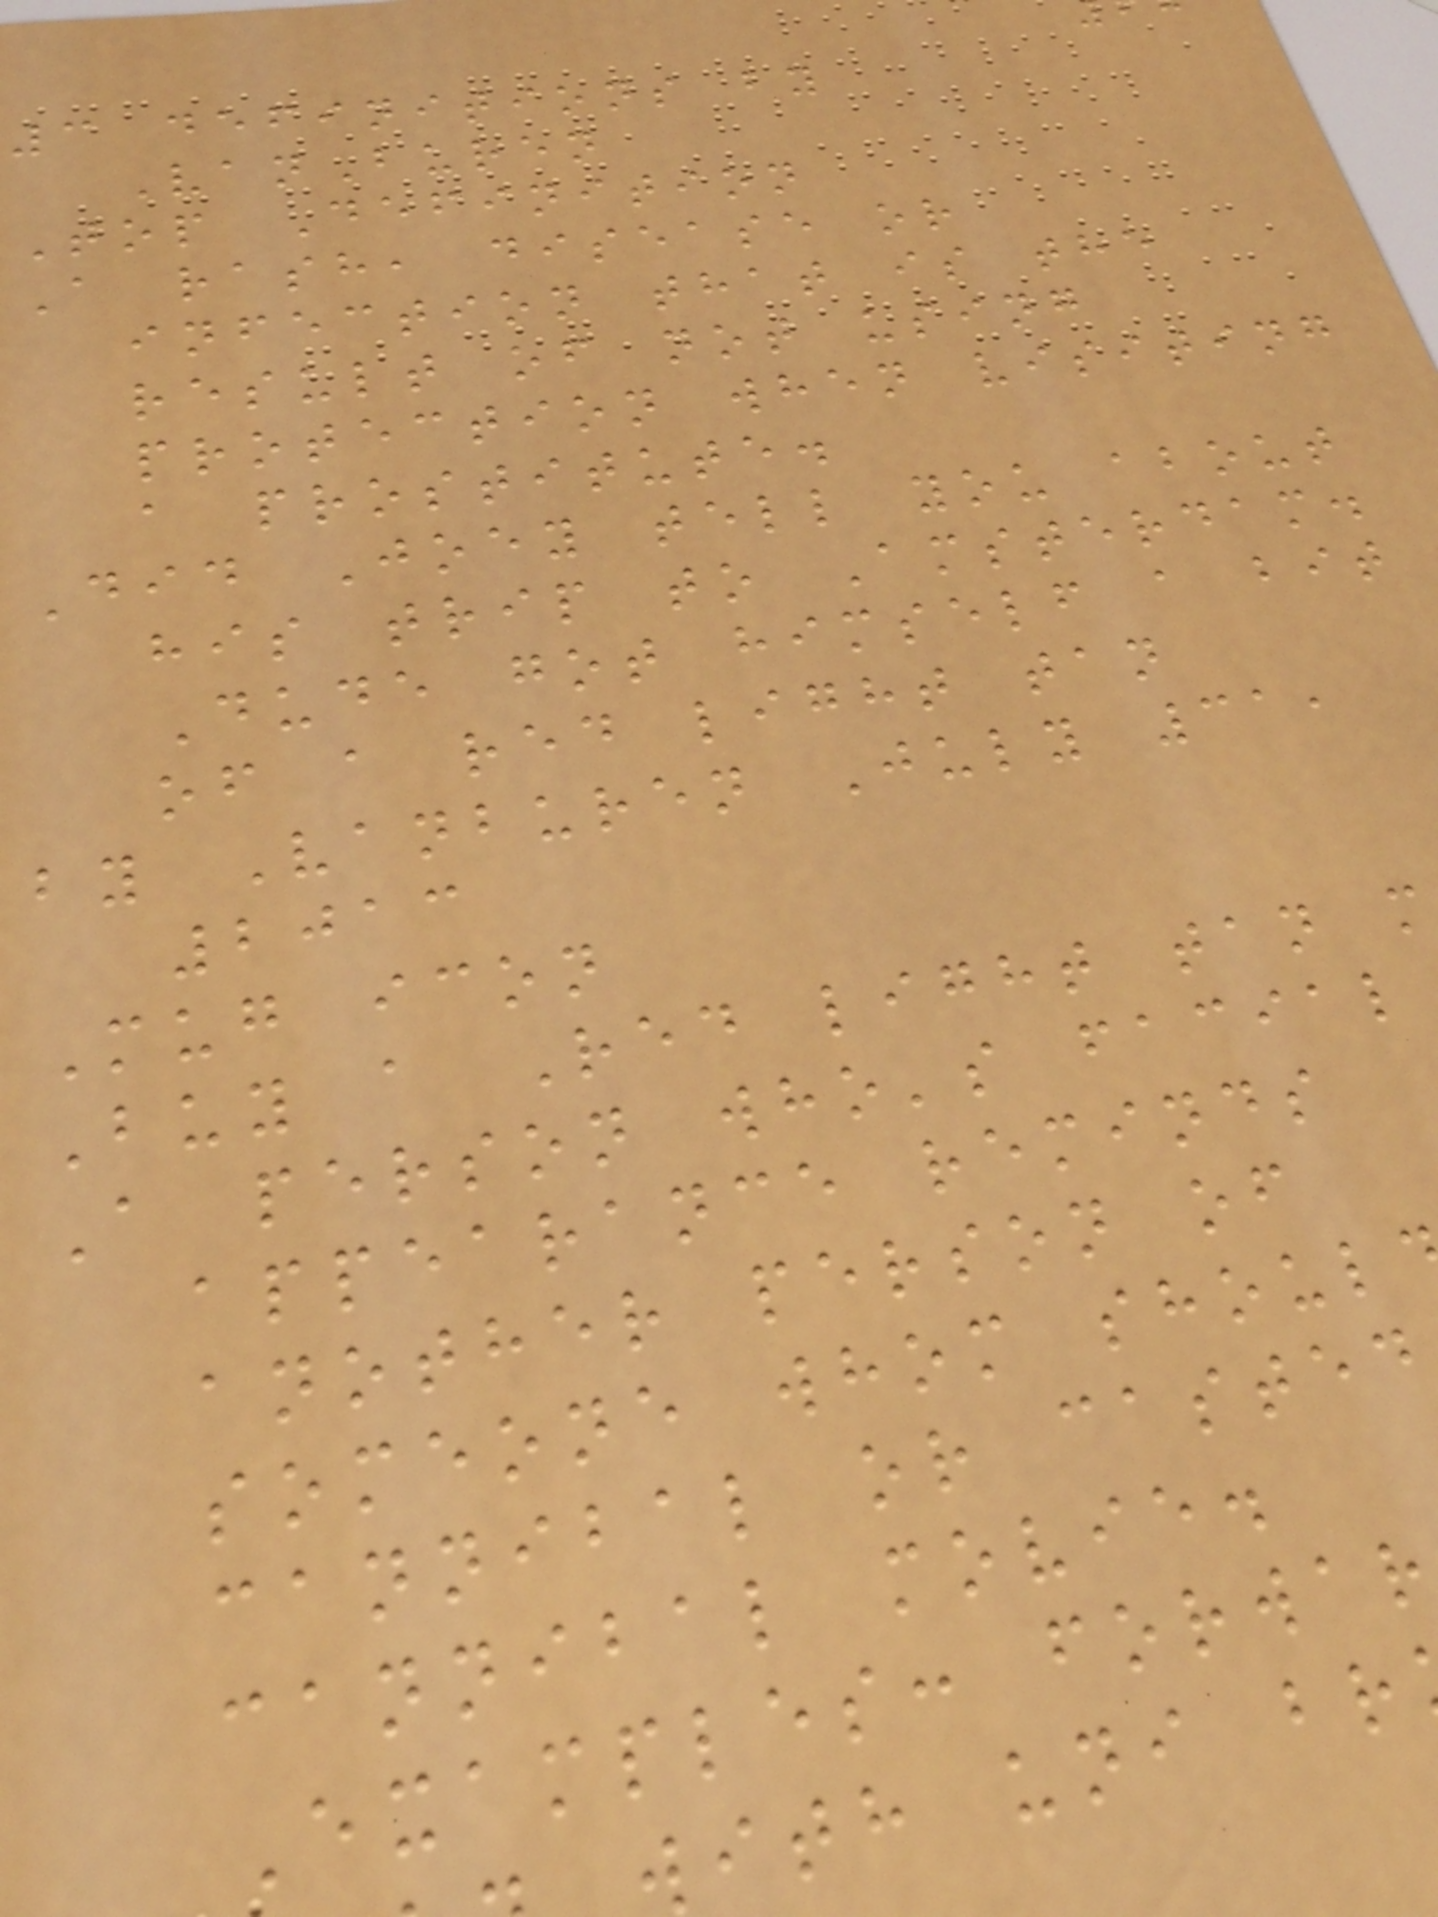3 definitions by
VanBuren
Top Definition
A rash, disease or
infection that is the
result of not using
protection when visiting
a prostitute.
Did Joey tell you about
his trip to Amsterdam.
Dude got himself a bit
of a red light tan
by Vanburen July 31,
2013
Mug icon
Buy a Red light tan m
A person who's facial
appearance reminds
another person of
someone whom shoul
cannibal or casted
cannibal movie.
Examples: forwar
ith uni br
